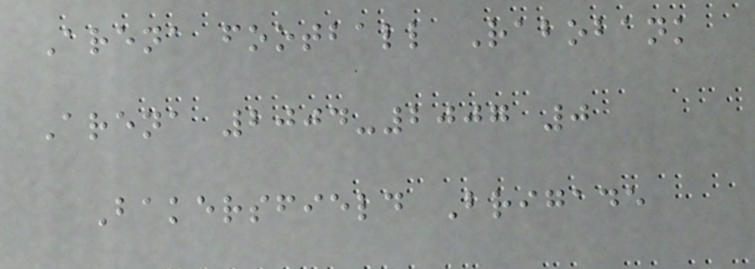Arena football Rabobank
Arena 2004-2007 0
Bakersfield Brigade
